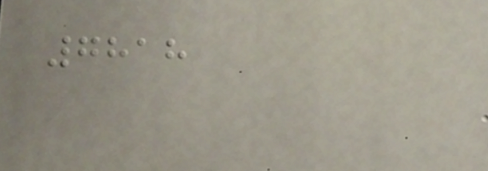7818
